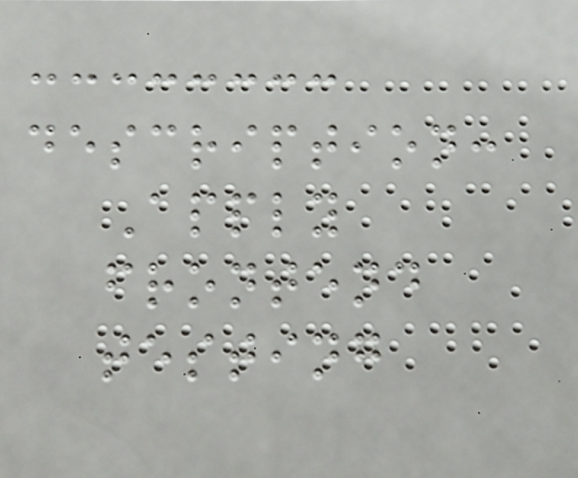description:
Apply
frontend
testing
